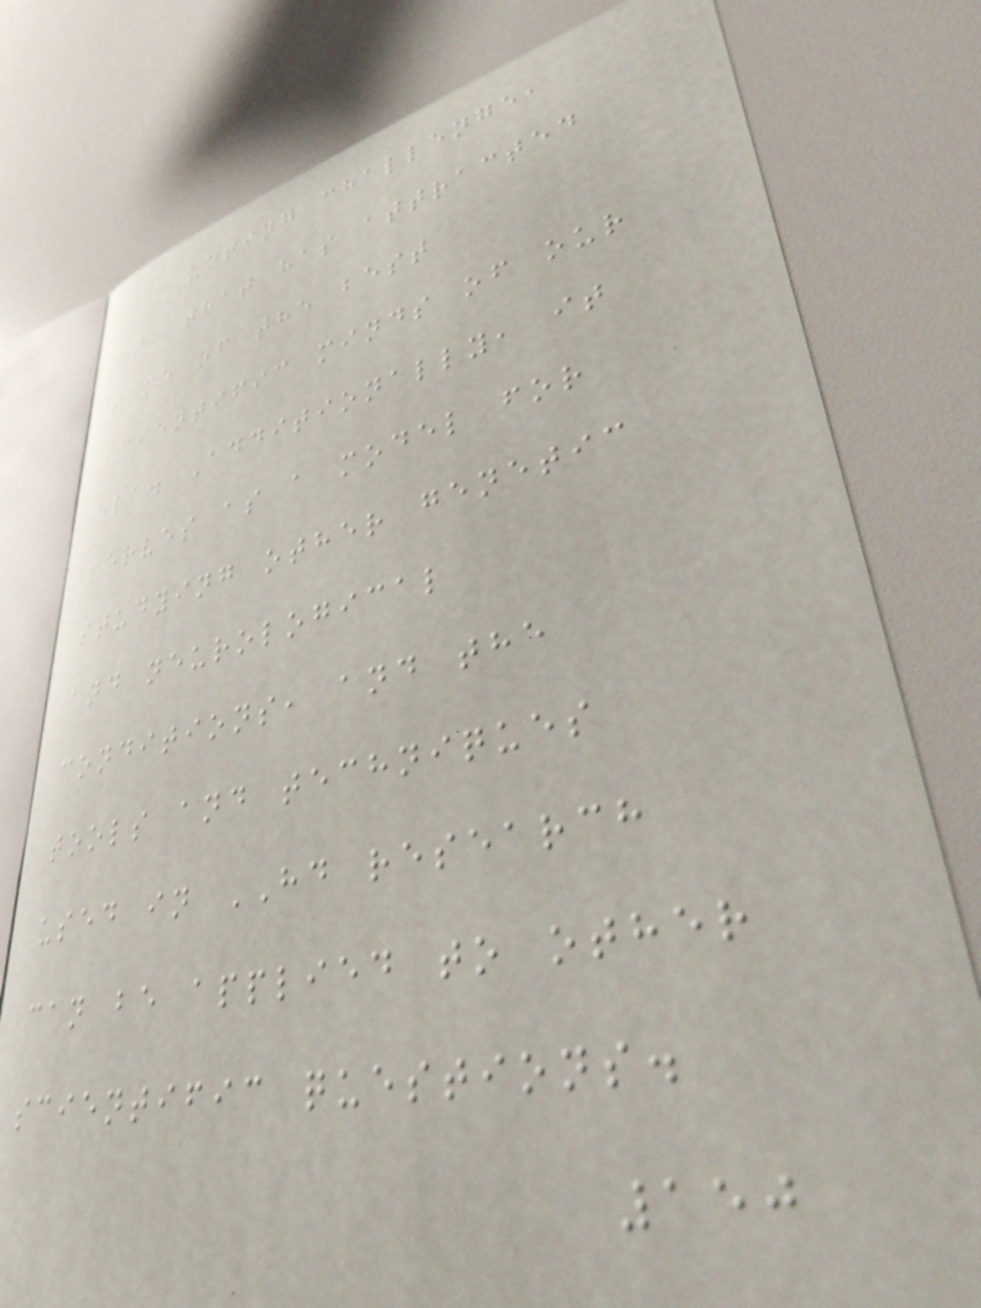daunting challenge,
one that has attracted
some of the best
scientific minds of our
era. Additionally, it
serves as a model for
studying other genetic
and neurological
conditions, and the
tools and techniques
used in HD research
can be applied to other
scientific questions.
150
